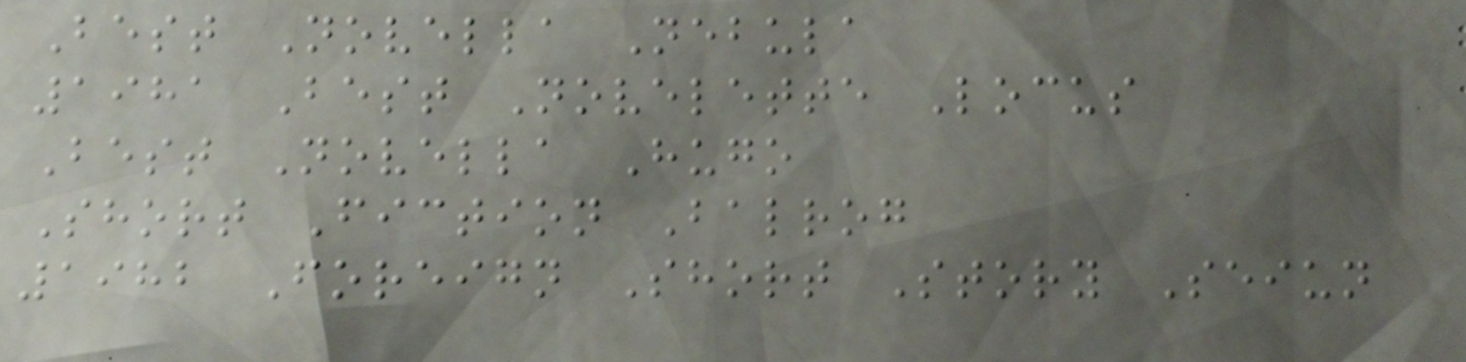Best Novella Nebula
1981 Best Novelette Locus
Best Novella Hugo
Short Fiction Balrog
1982 Foreign Short Story Seiun
